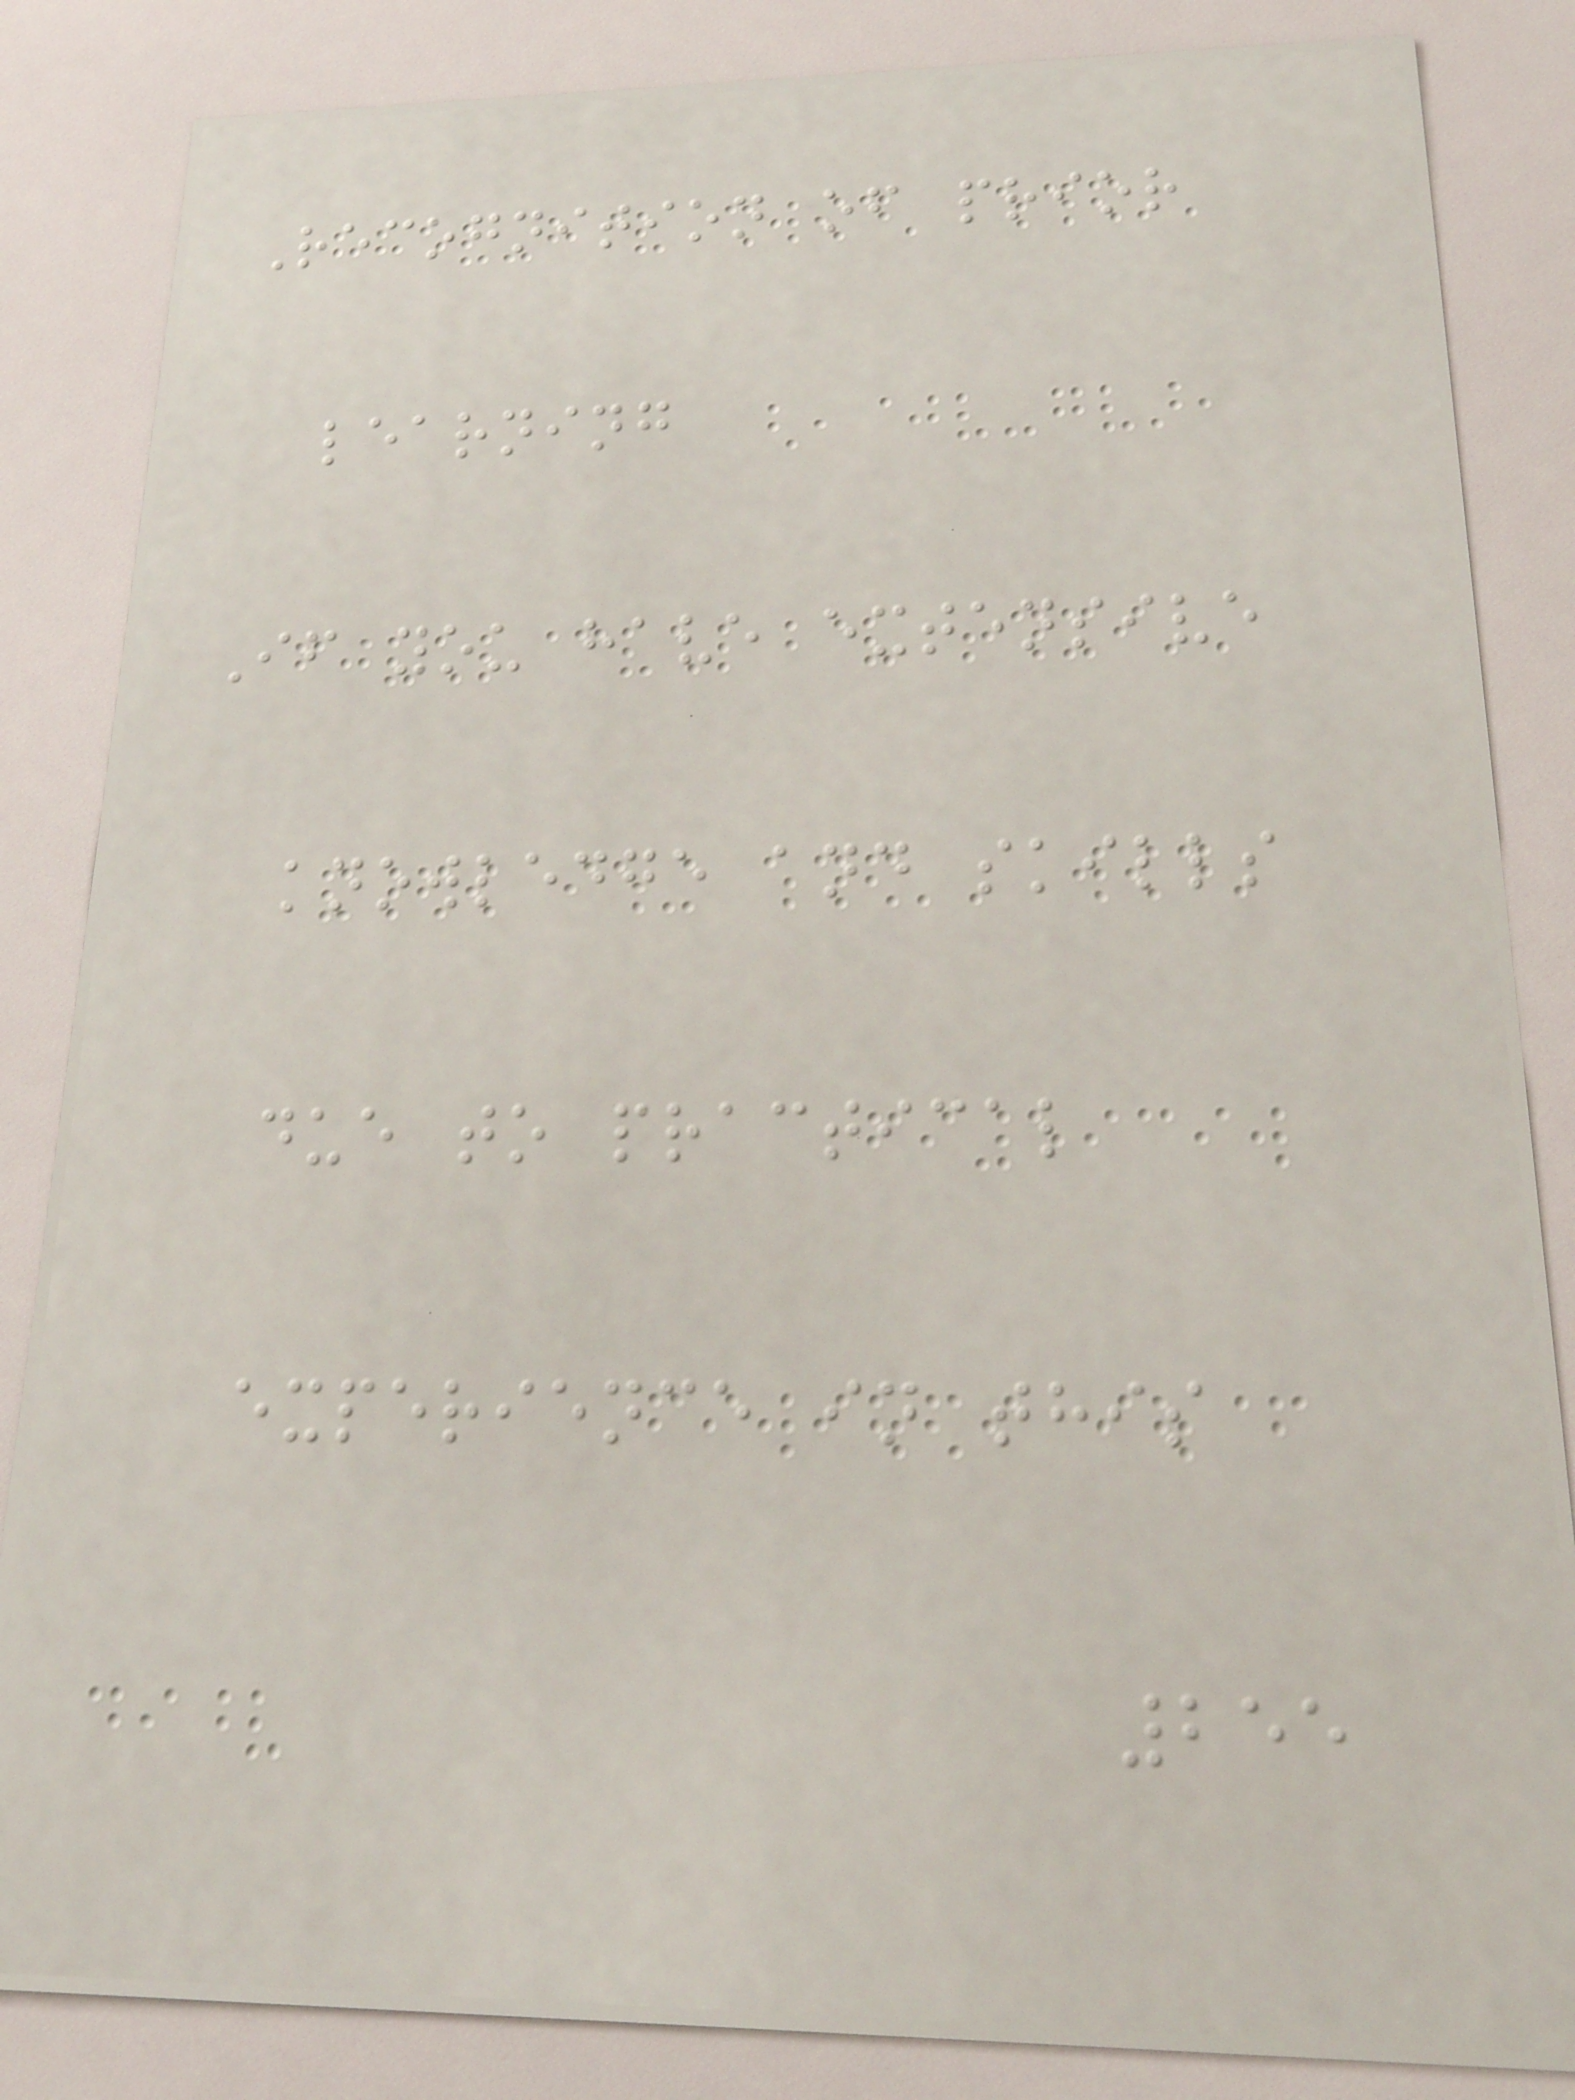Recognition of prior
learning
If you have extensive
knowledge and skills
due to practical
experience in this
255
